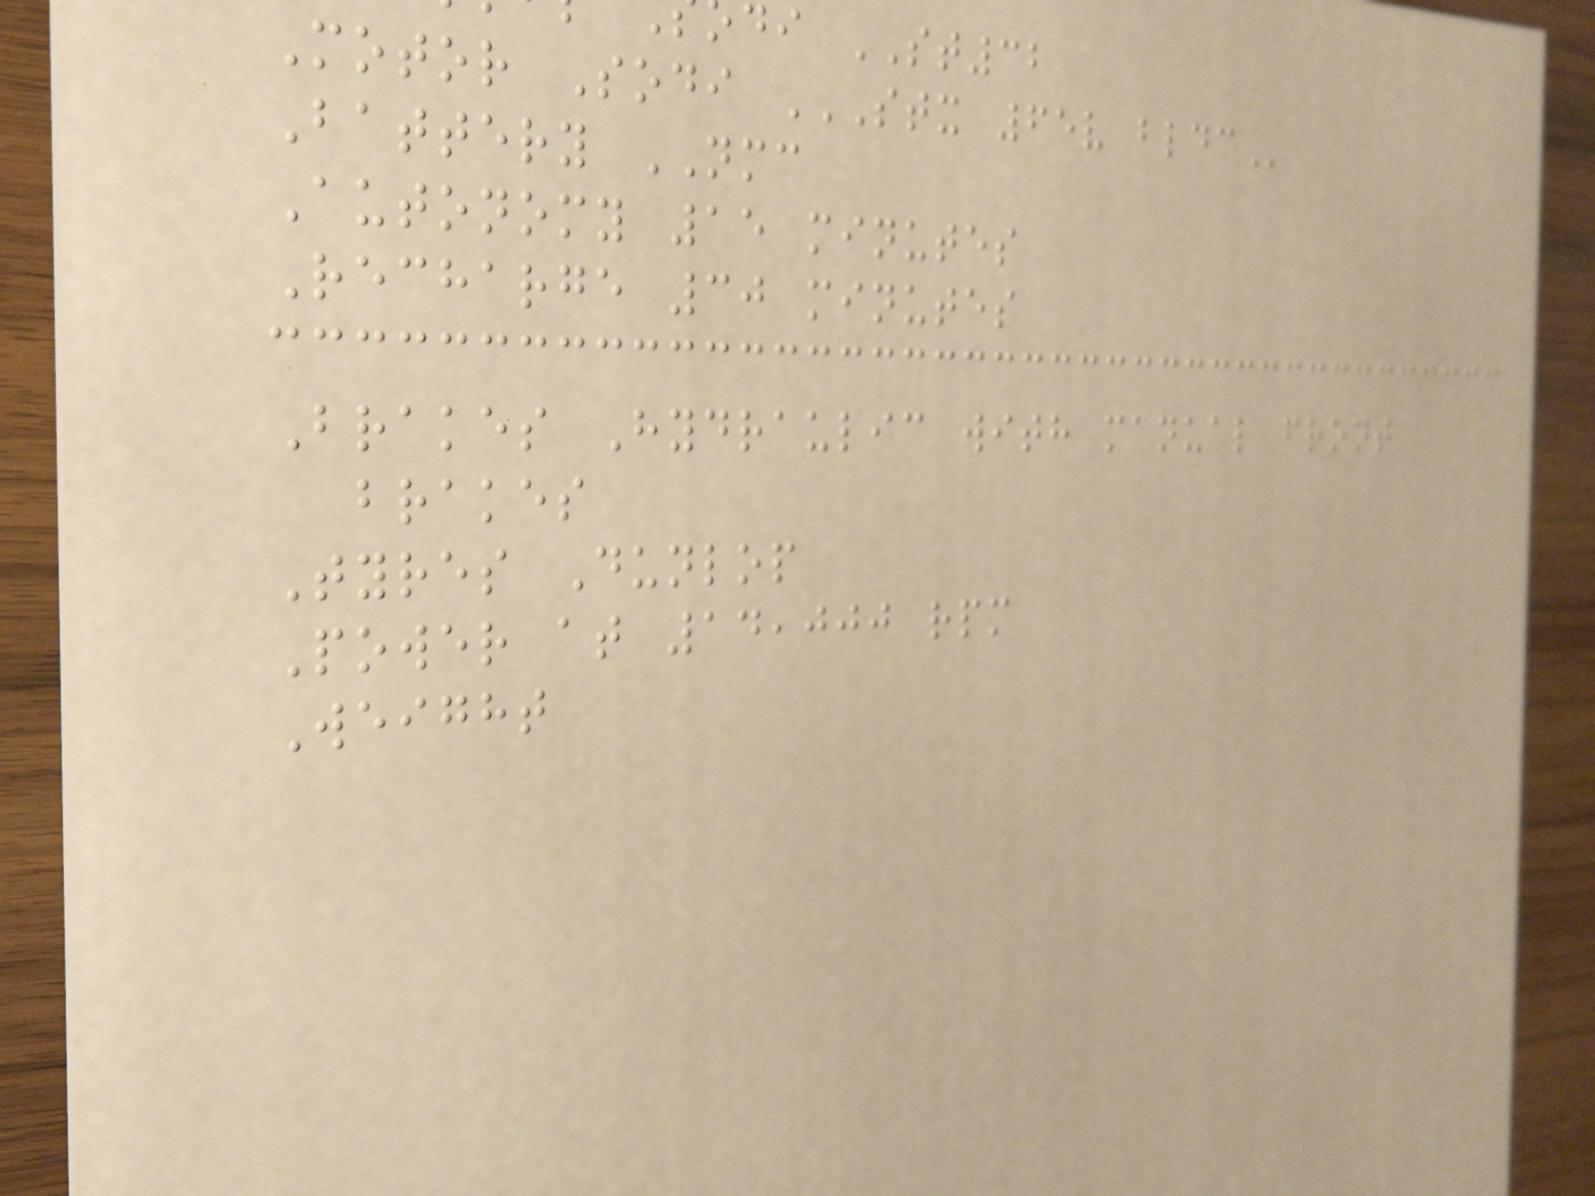di ST32
Motor Sodi STX 65V BLDC
Battery NMC
Autonomy 15 minutes
Recharge 30 minutes
Brakes Hydraulic with manual front
brakes
Tyres Dunlop
Power at 14,000 rpm
Weight
